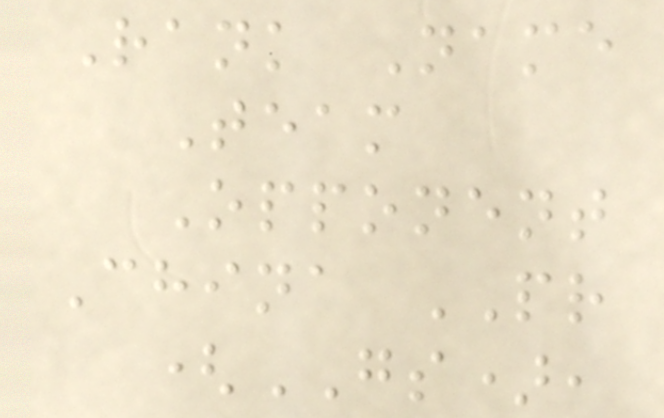Rank Name
Team
Opponent
China PR
(GS),
